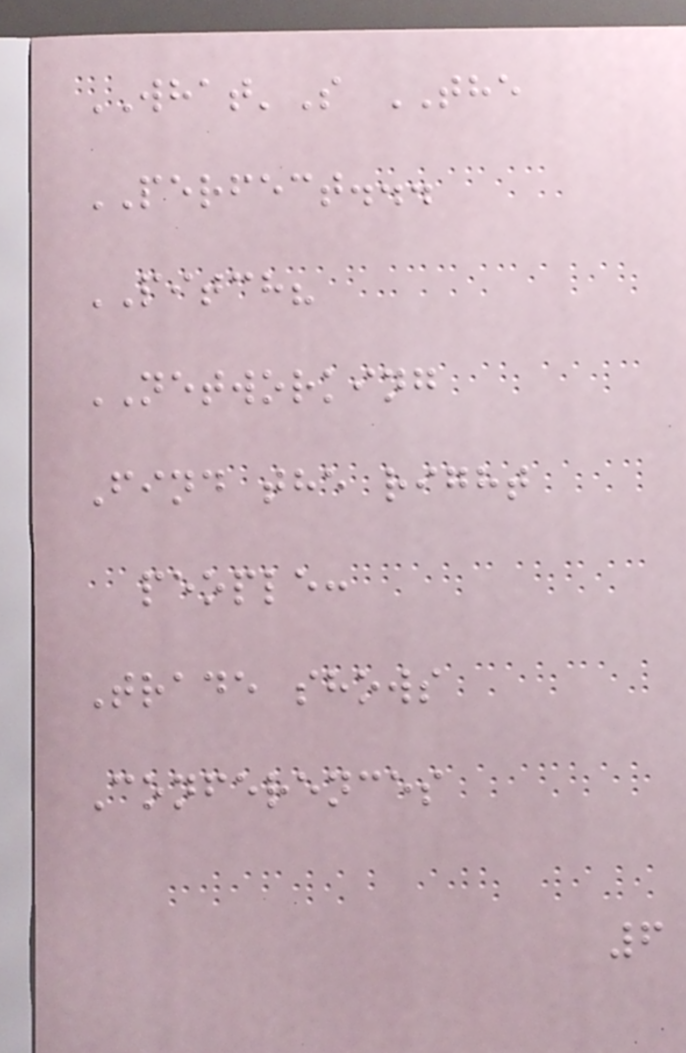WHAT'S THE
PERFECT...
PITCH?
NETWORKING
Find the right
people:
Trade shows
Conferences
6
